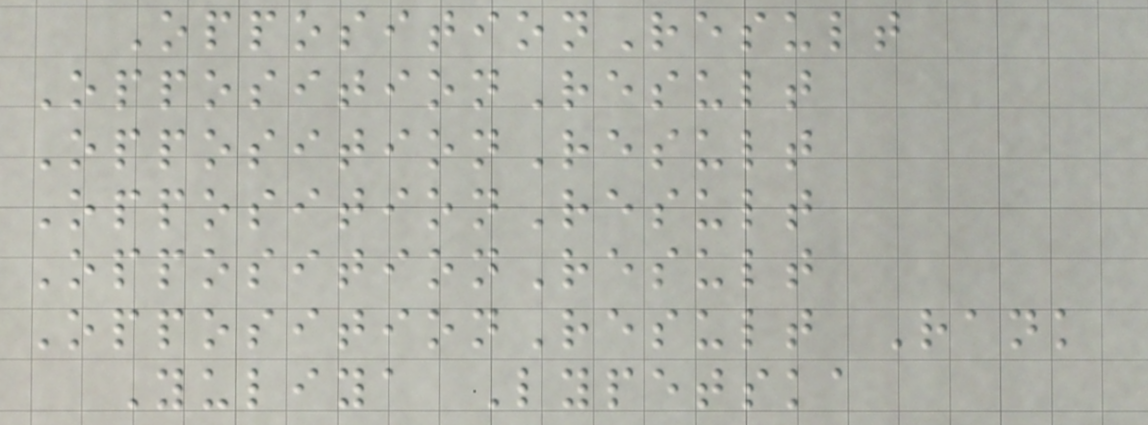OppositionResult
OppositionResult
OppositionResult
OppositionResult
OppositionResult
OppositionResult Rank
Yuliya Lypetska
